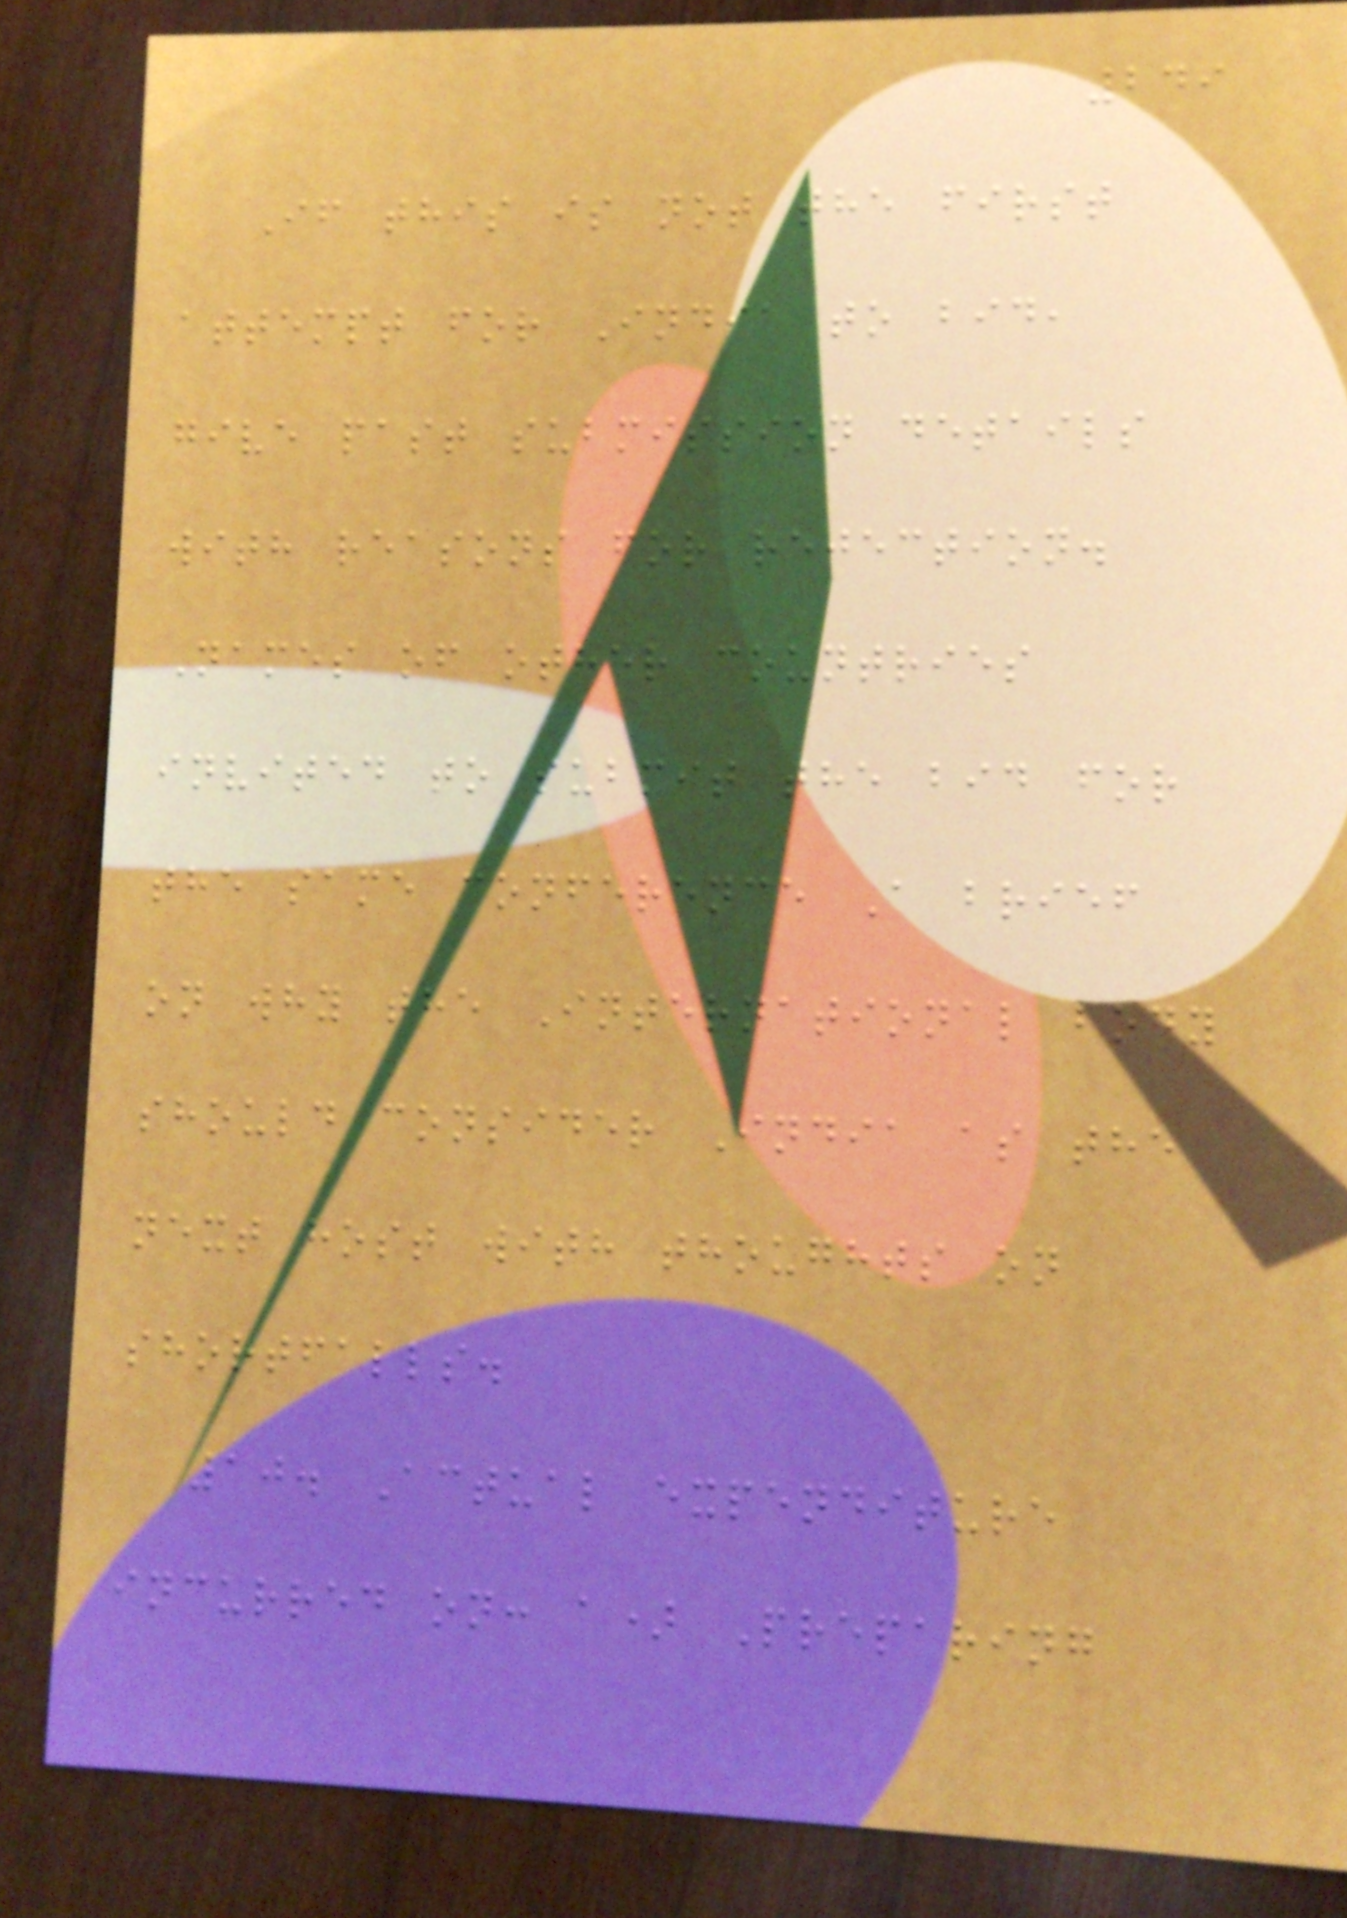249
If this is not the first
attempt for India to bid,
give past submission details
with reasons for rejection.
Names of other countries
invited to submit the bid for
the same conference A brief
on why the International body
should consider India as the
next host with thoughts on
shortfalls.
10. Actual expenditure
incurred on: a) Preparing
